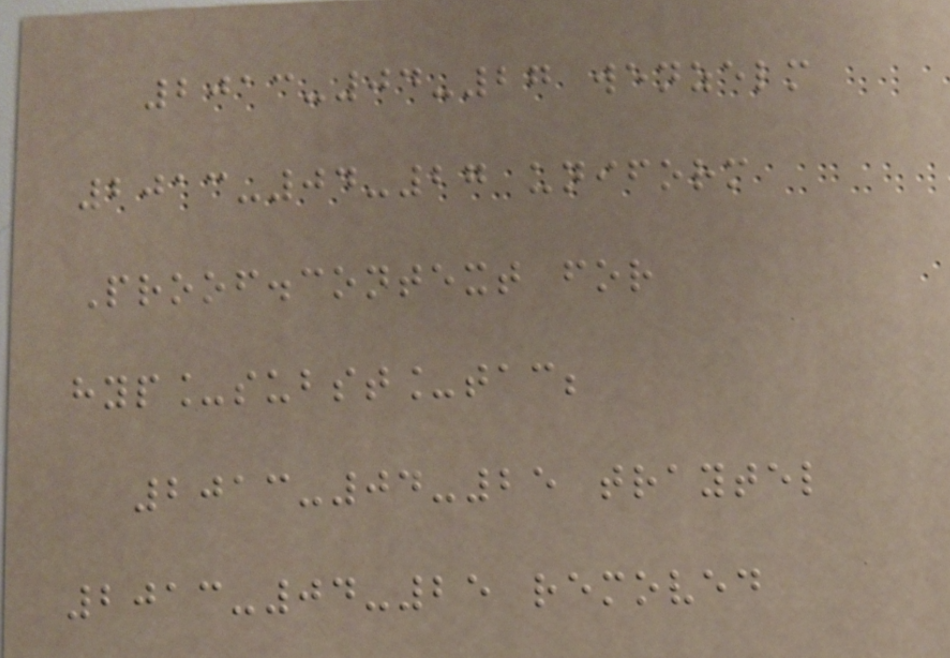2013-04-27 wenzelm
2013-04-27 uniform
Proof.context for
hyp_subst_tac;
2013-04-25 traytel
2013-04-25 removed
